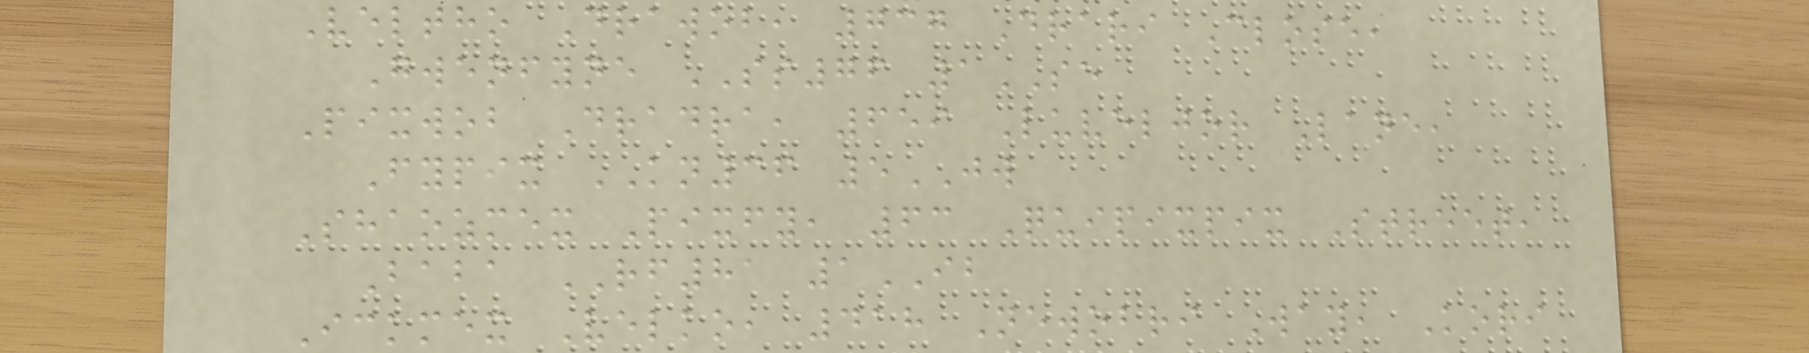Veltho Drawob, 737 Drari Close,
Gwenfyne SS76 1SE
Pixwob Dradra, 659 Luveljor Lane,
Fypix KN36 5JW
Shaozmex Pixfy, 63 Quipixpix Street,
Baba RF81 1IB
Ickmex Velko, 418 Newobri Way, Kori
